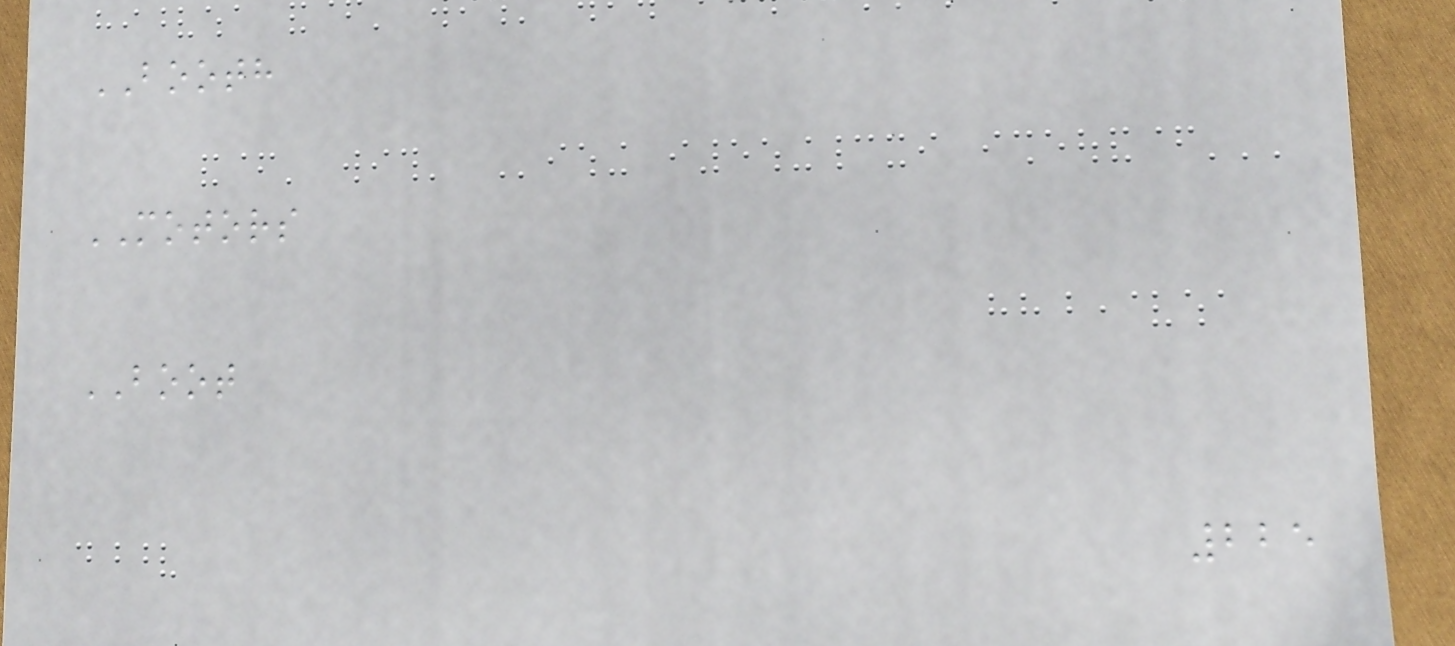BOOTH
MOTORS
BOOT
225
